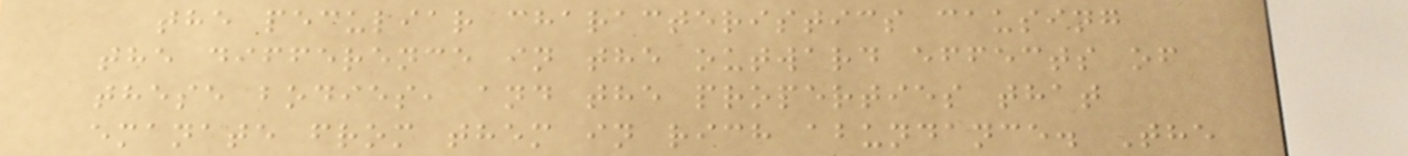the peculiar characteristics causing
the difference in the outward effects of
these bodies, and the properties that
emanate from them in rich abundance. The
